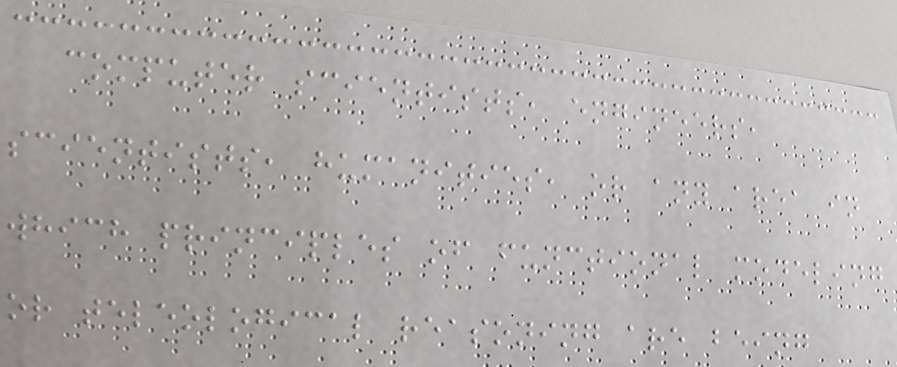computer scientists, engineers,
scientists, humanities, or any area in
which principles of functional modeling
or teleological reasoning are being
